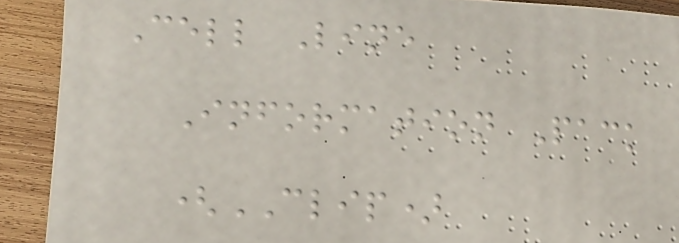Cell Line
Information Pack
(CLIP)
